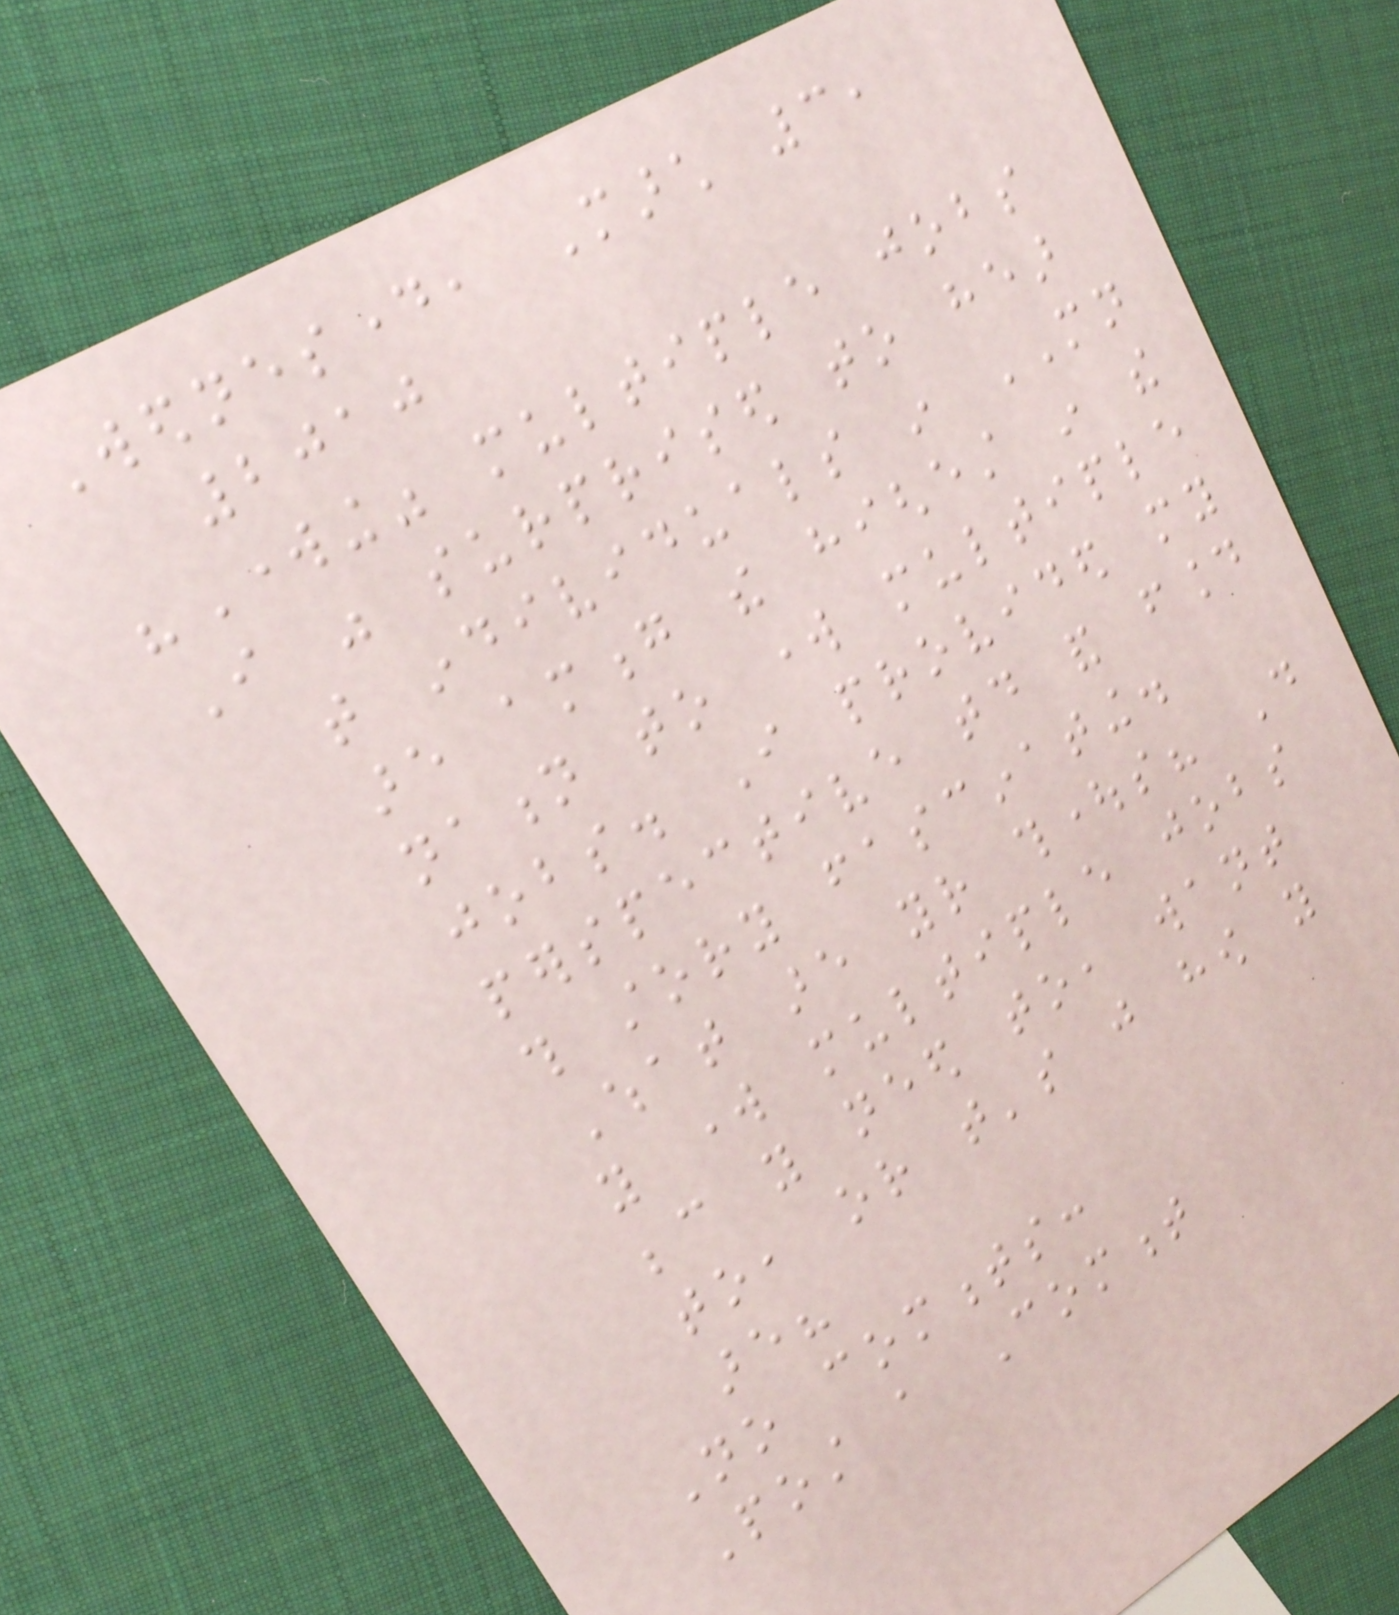Wednesday, March 3,
2010
"Working" multiple jobs
I was surprised to hear
that individuals in MN
are among the highest in the
nation to work multiple
jobs. I provided my
perspective today and found
this story fascinating.
What are your thoughts? Do
you work multiple jobs
because you need to, want
to, or that's just how you
are?
No comments:
Post a Comment
